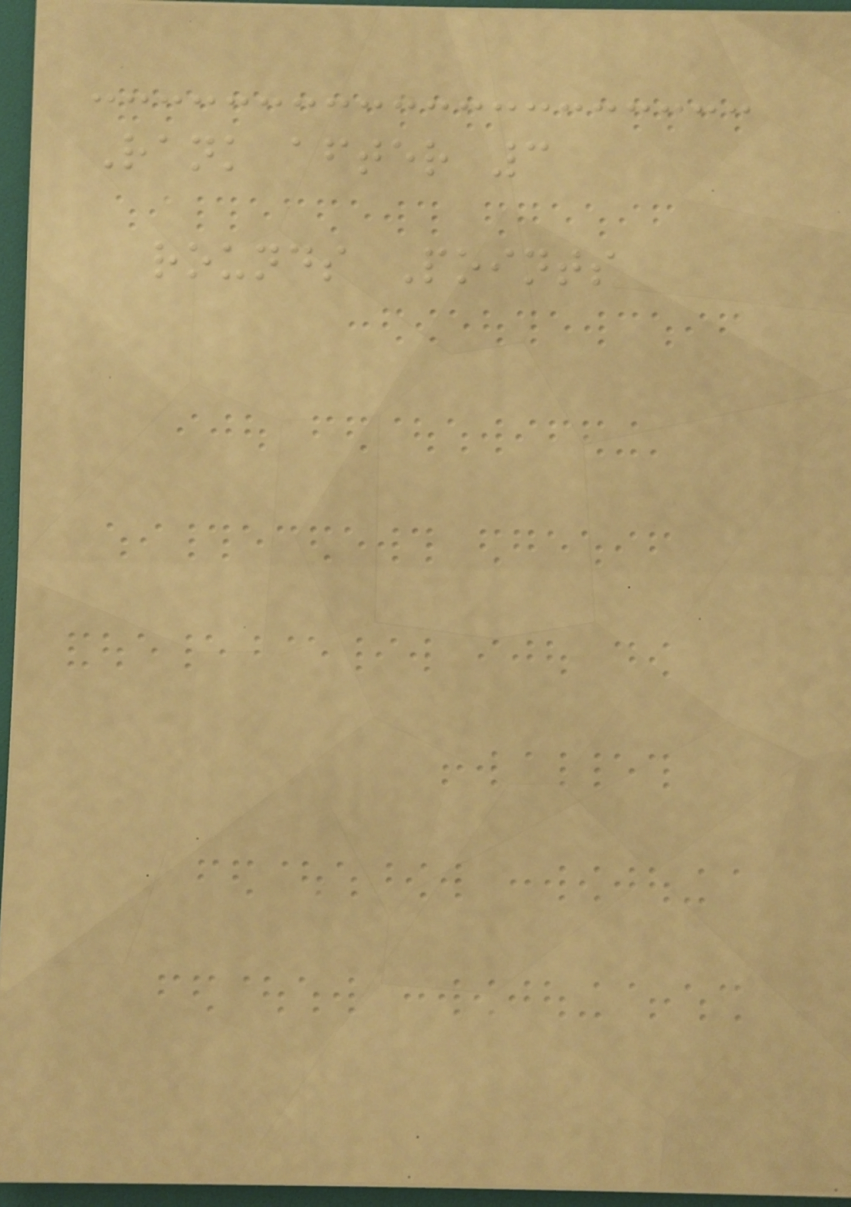Rank after 3
rounds Points
